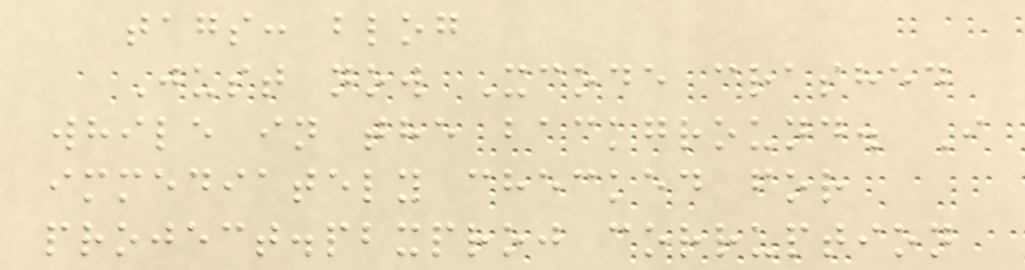tags: blog
Just now Xcode crashed
while in the background. I
immediately checked for
project.pbxproj corruption
